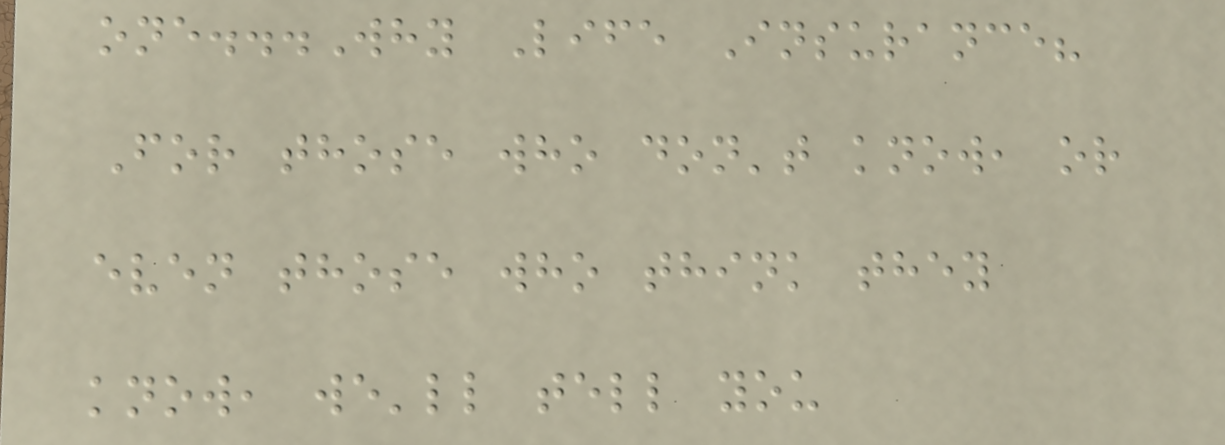one...Why Life Insurance?
For those who don't know, or
even those who think they
know, we'll tell you
